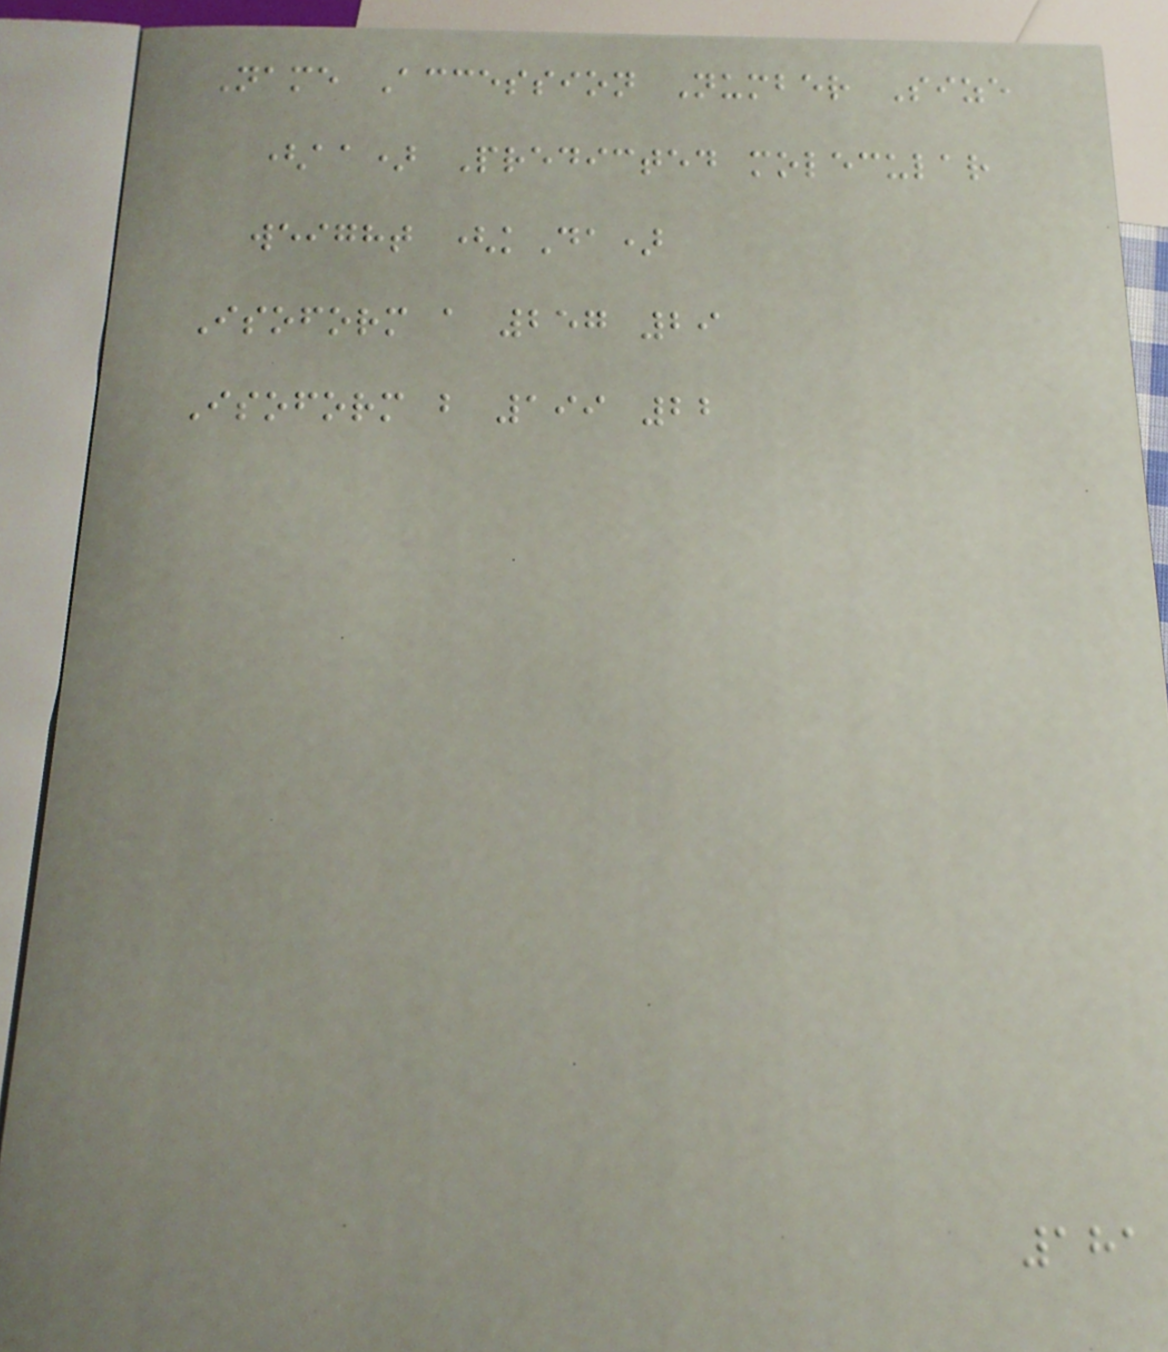Name Accession Number Size
(aa) Predicted molecular
weight (kDa)
Isoform a 257 29
Isoform b 199 22
181
